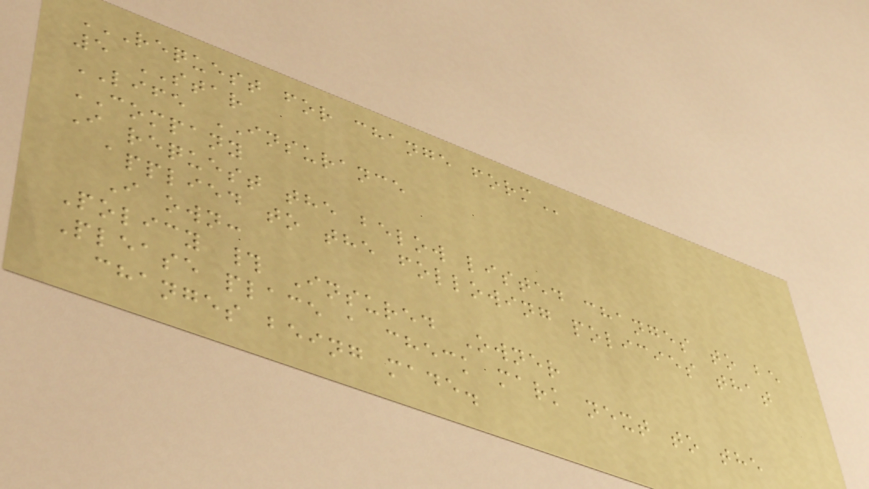REQUEST FOR CHANGE FORM
5 STAR
LIFE INSURANCE
COMPANY
I request the below listed changes to be
applied to the following policies that
I own:
Policy # Insured Owner
Please place a check mark next to the
changes being made.
